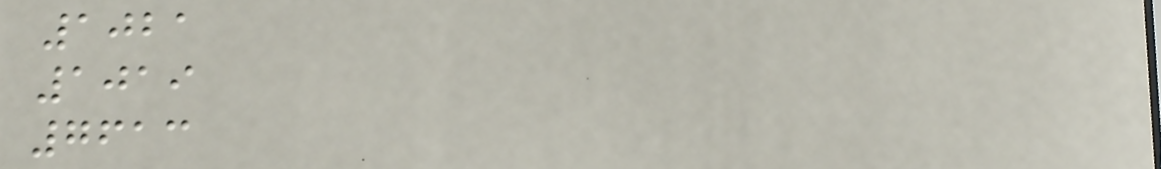1021
1019
7613
